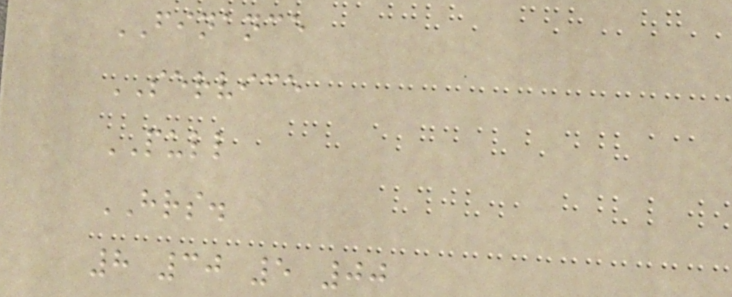FINANCE
SERVICE
PULL
HRS.
8 30 5 00
